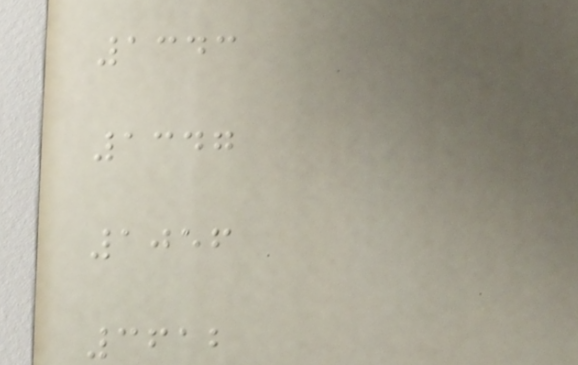1343
1347
1056
3612
